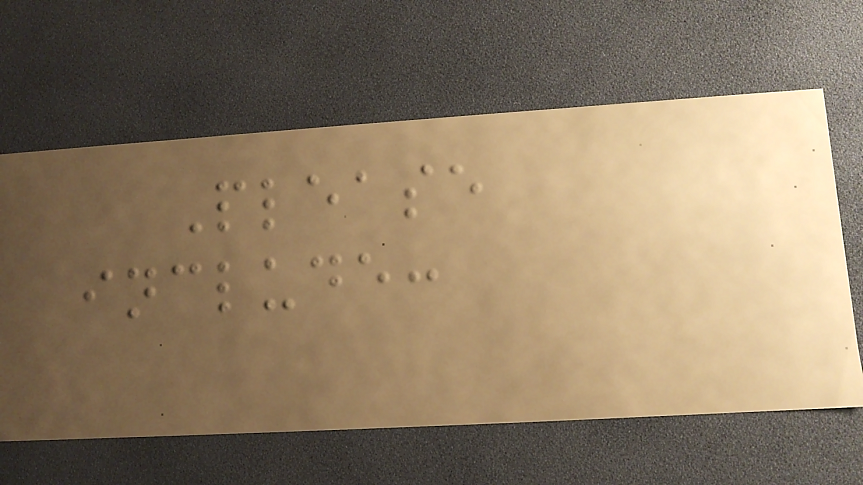Please
include:
